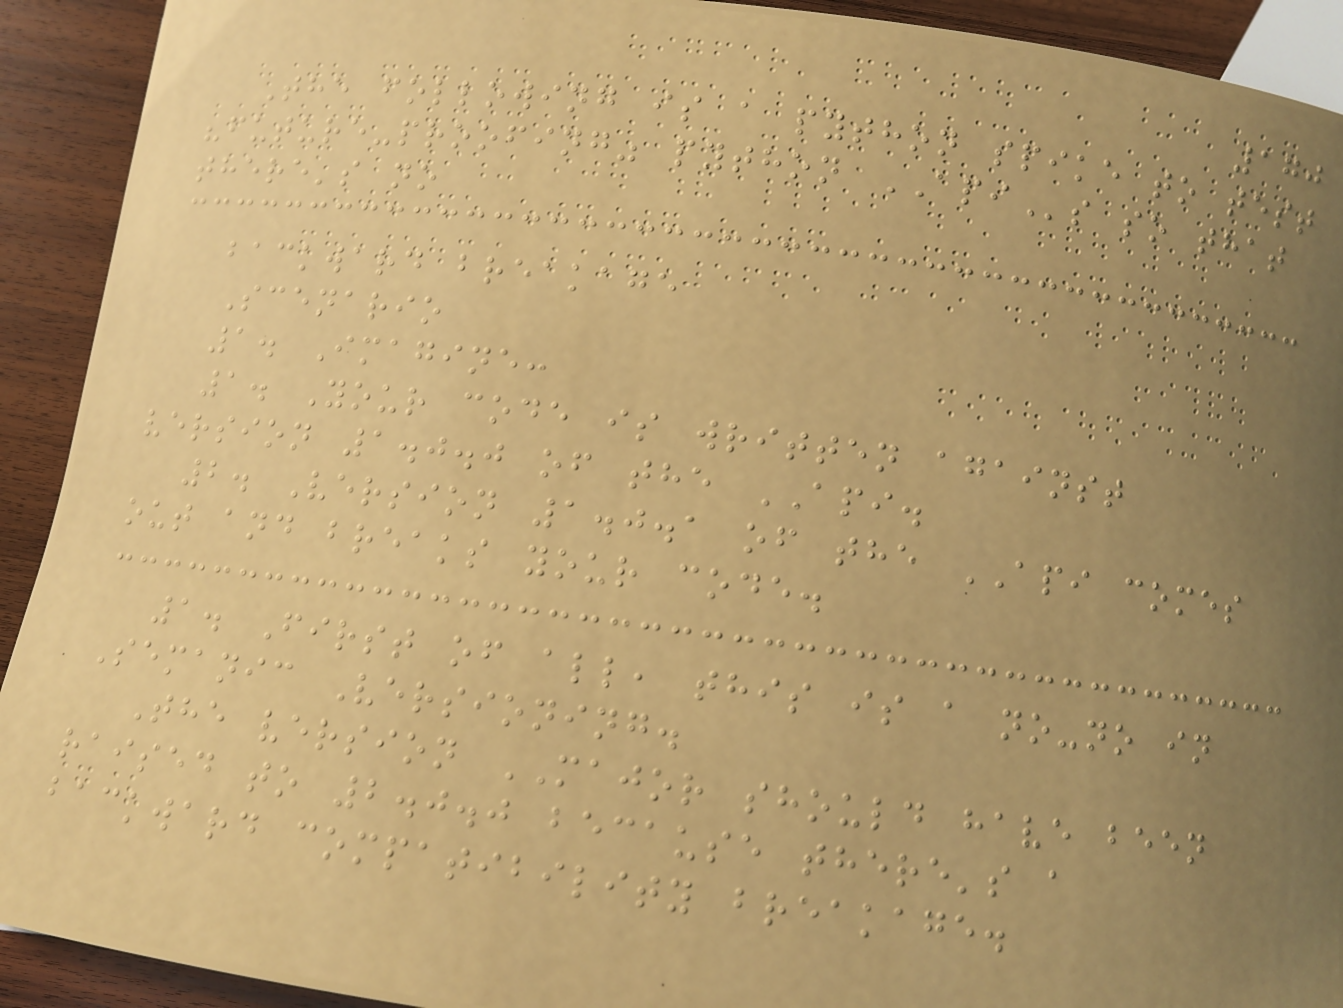170
The following is a python spike to test
"future-proofing" python APIs so that
there's no
backward breakage
Scenario
1. Imagine:
1. Your code is written against
version 1.0.0 of the API.
2. Version 1.0.1 of the API comes
out and breaks your code.
1. First of all, this is a no-no in
Semanic Versioning.
The version MAJOR should have been
raised to 2.0.0 because there's a
backward compatibility breakage.
